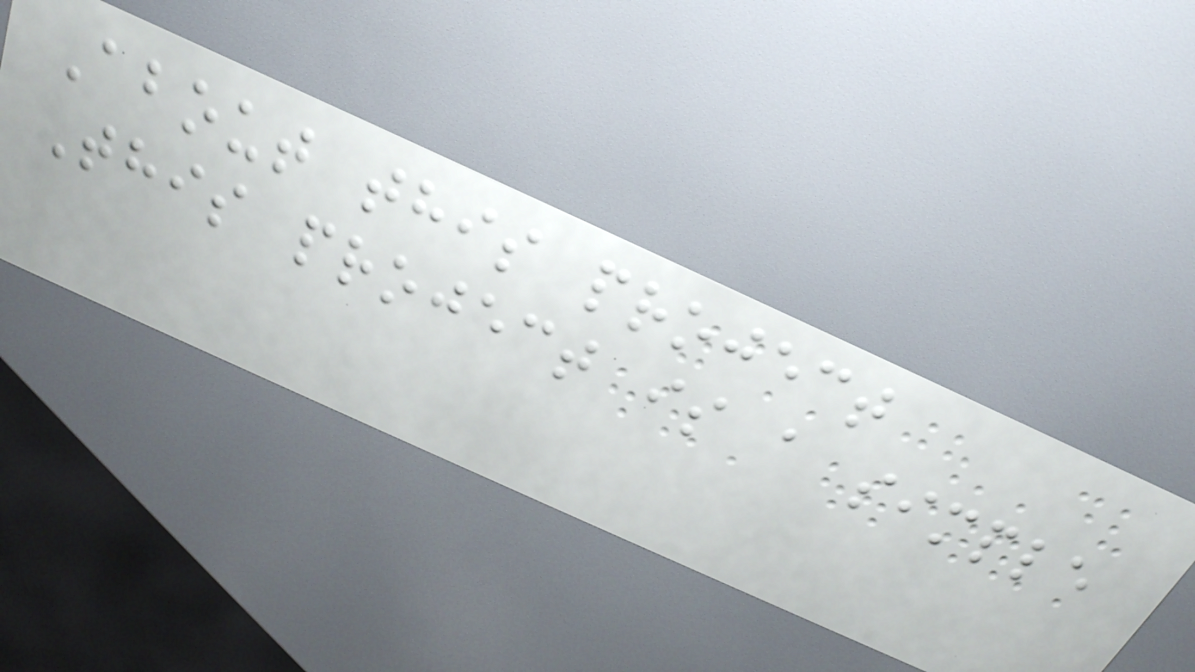About this project
This project is a simple
